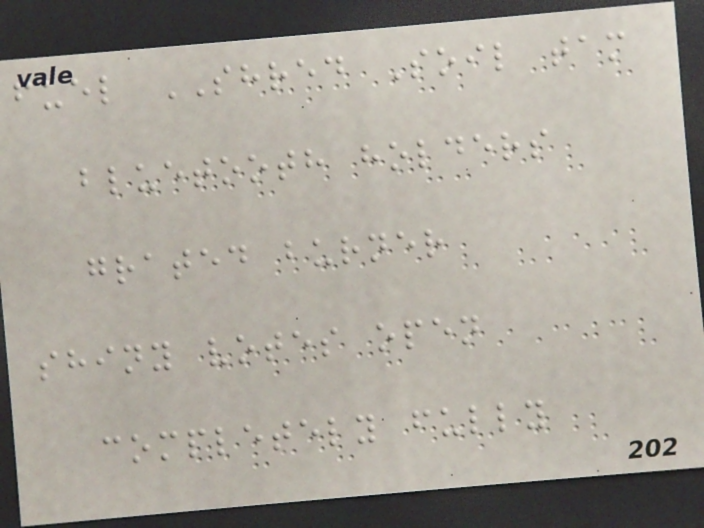fuel SHRED Soil tam
bluetooth holders
grated burner
shiny votes open
completely fully
